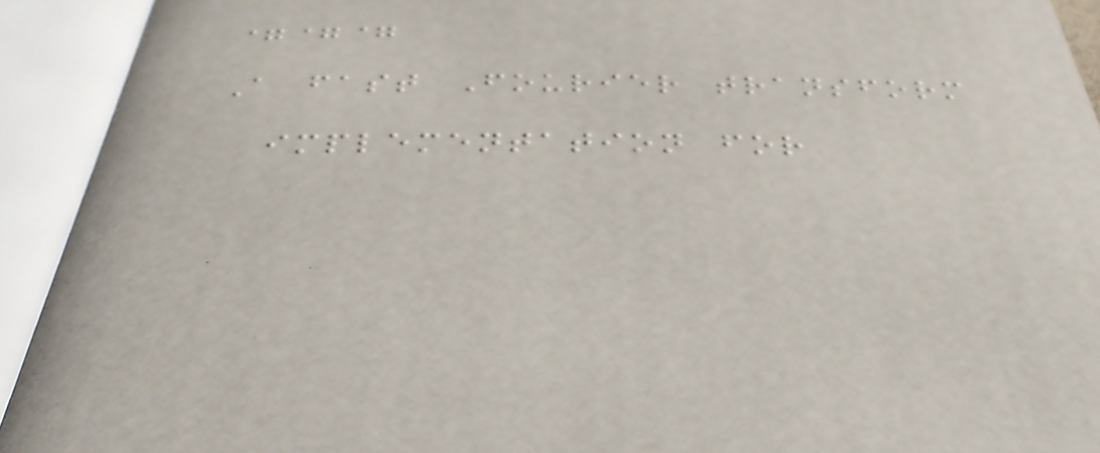===
A fast Fourier transform
implementation for
